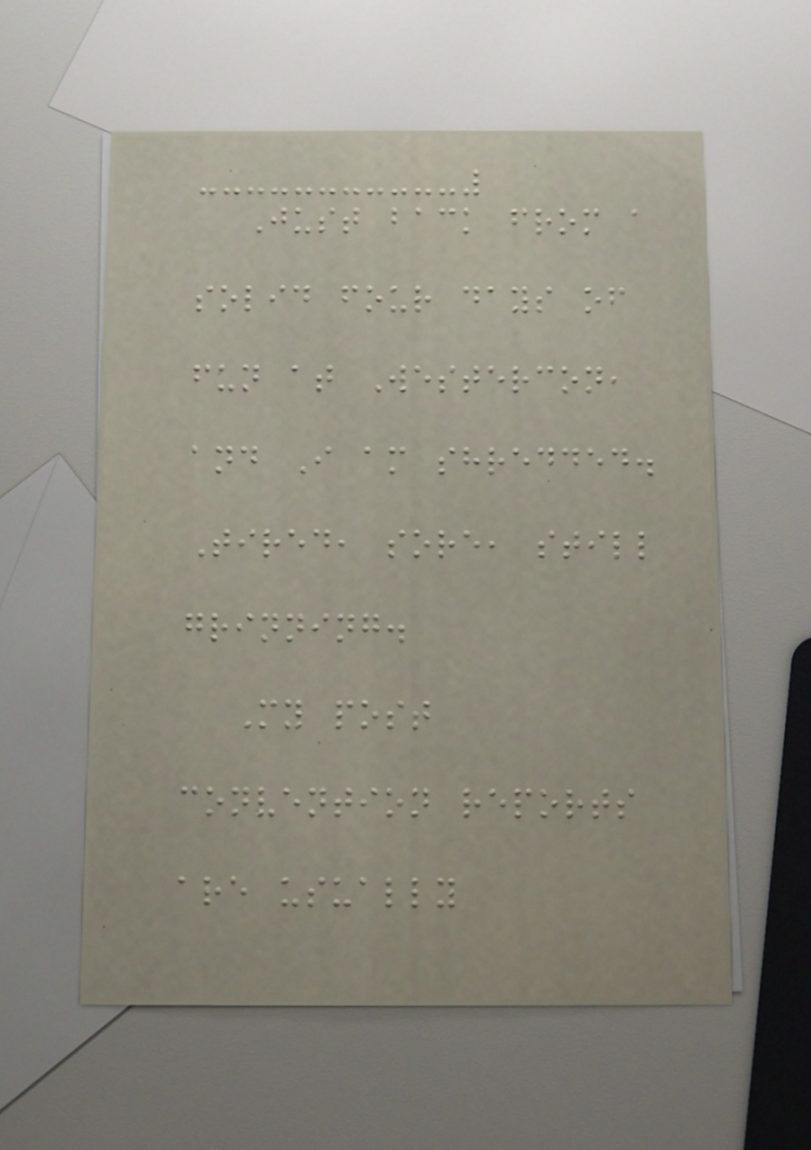Just back from a
solid four days of
fun at Westercon,
and I am shredded.
Tired, sore, still
grinning.
My post
convention reports
are usually
